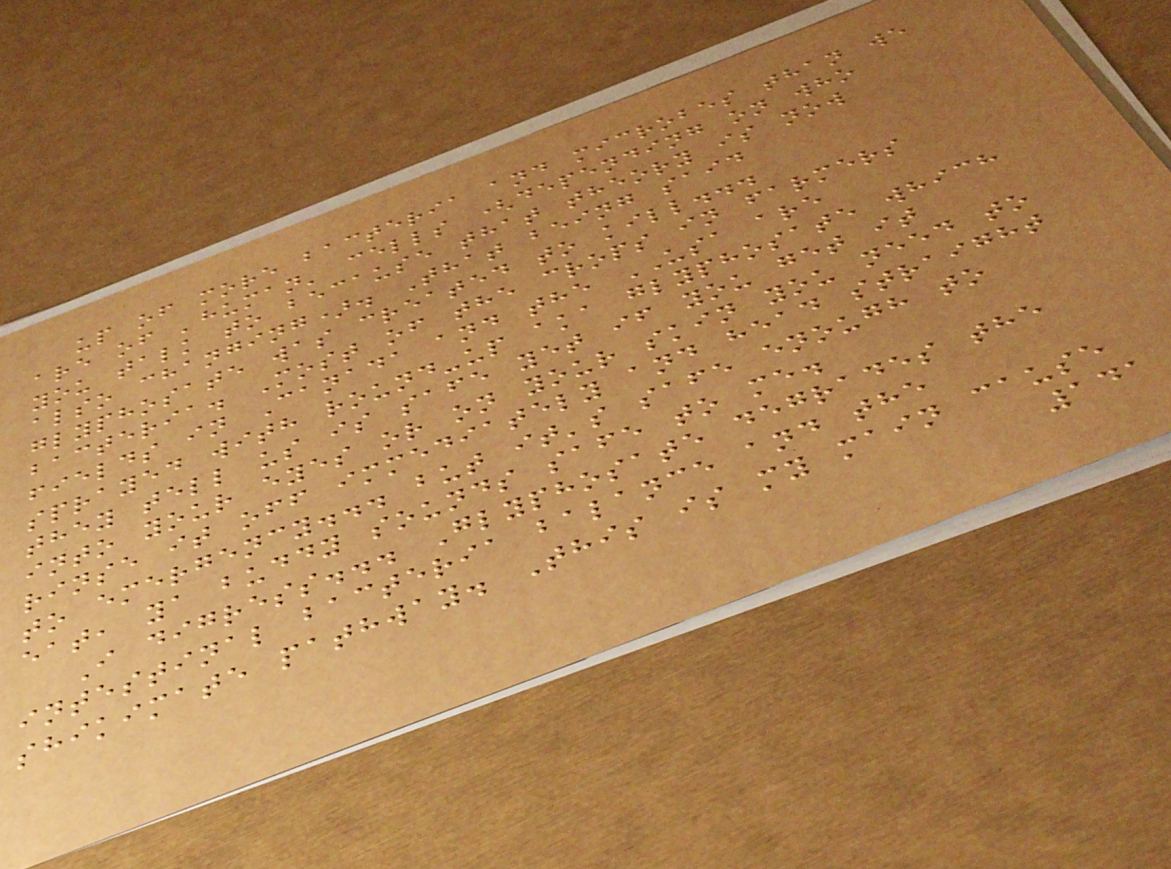up of more bacteria and microbes than we
are of 'human' cells (depending on who
you talk to because that theory is now
also changing). That being said
glyphosate was created to kill...
bacteria. Most of the crops in farmers
fields in Canada and the USA are
sprayed with round-up aka glyphosate which
they tell us is safe yet if you get it
into your eyes or on your skin you need to
rinse it off immediately and head straight
to emergency... but it's safe enough to
eat, ya buddy sounds safe to me.
I digress... Glyphosate degrades the
intestinal bacteria balance and the
shikimate pathway. This is my main cause
141
